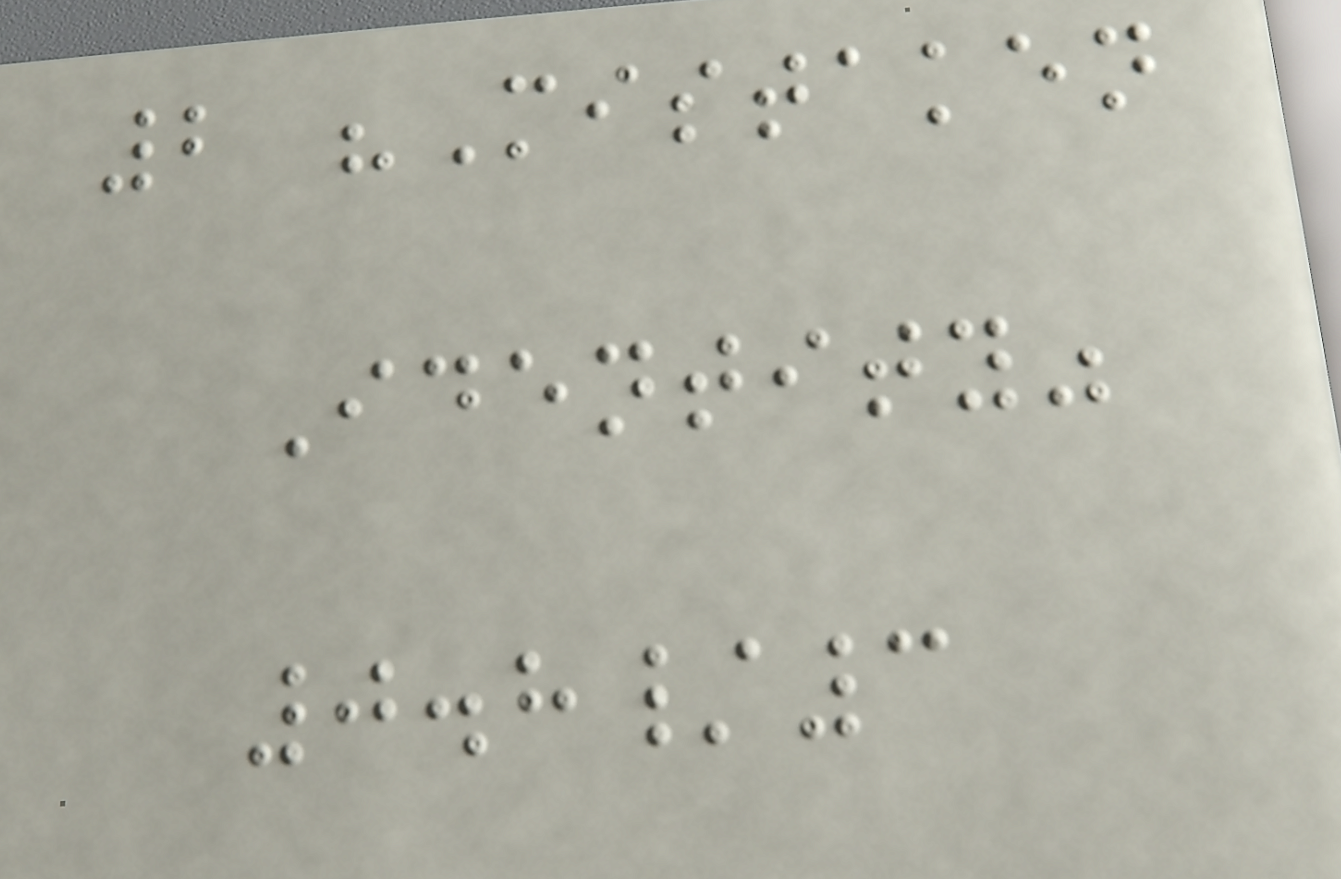2 "Mistaken
Identity"
0.8/3
